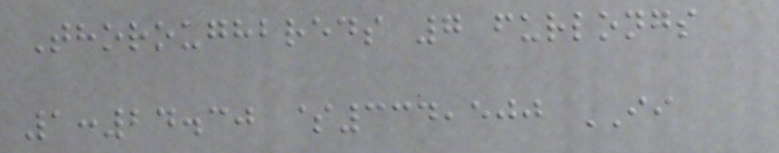Thoroughbreds 7 furlongs
1:24.30 $334,500 II
